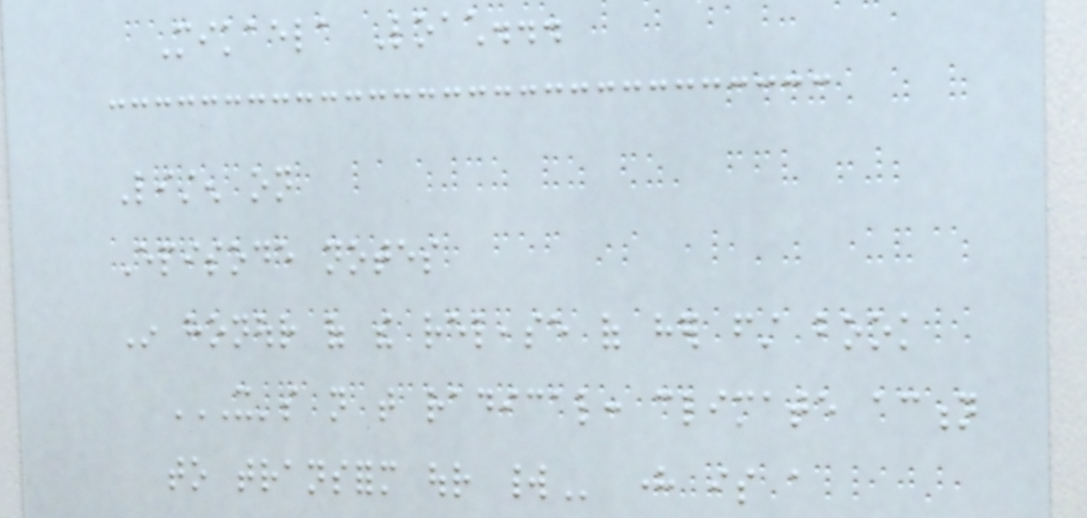Mikaela Loach...
Listen on
Episode notes
In honour of the release of her first book
IT'S NOT THAT RADICAL: CLIMATE ACTION
TO TRANSFORM OUR WORLD here is a
